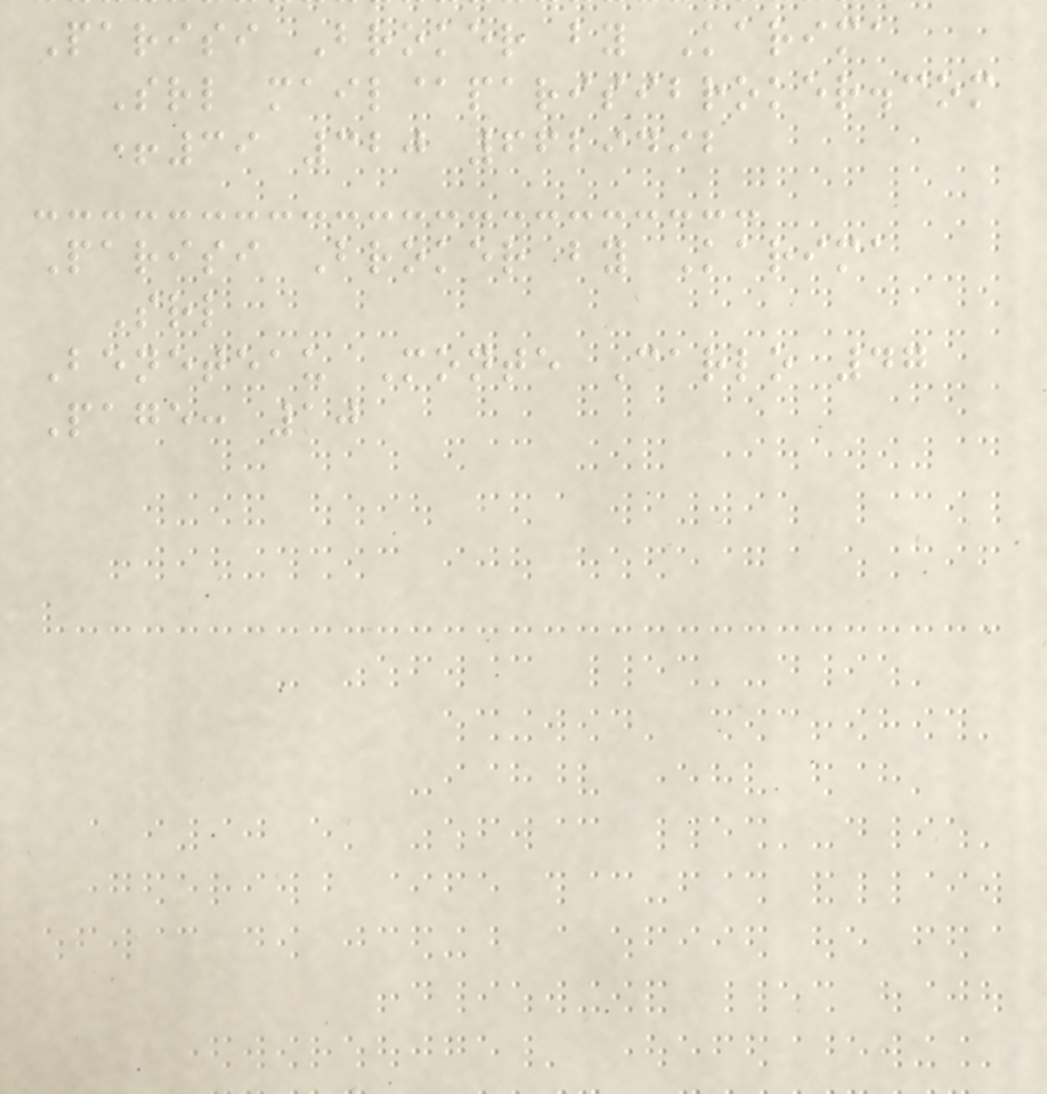Parisi Broker by Karima
Srl mail@parisibroker.com
+39 320 6629492
Parisi Broker by Karima
Srl
Beneteau Monte Carlo 47
Page: 10
